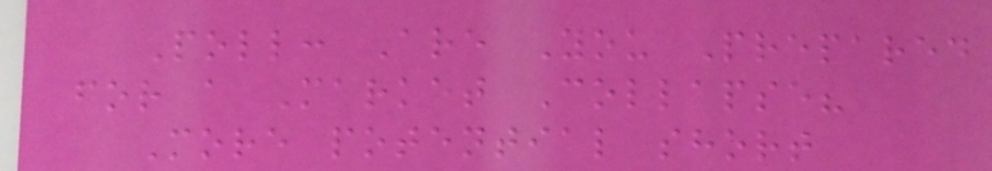Poll: Are You Prepared
for a Market Collapse?
More potential short
